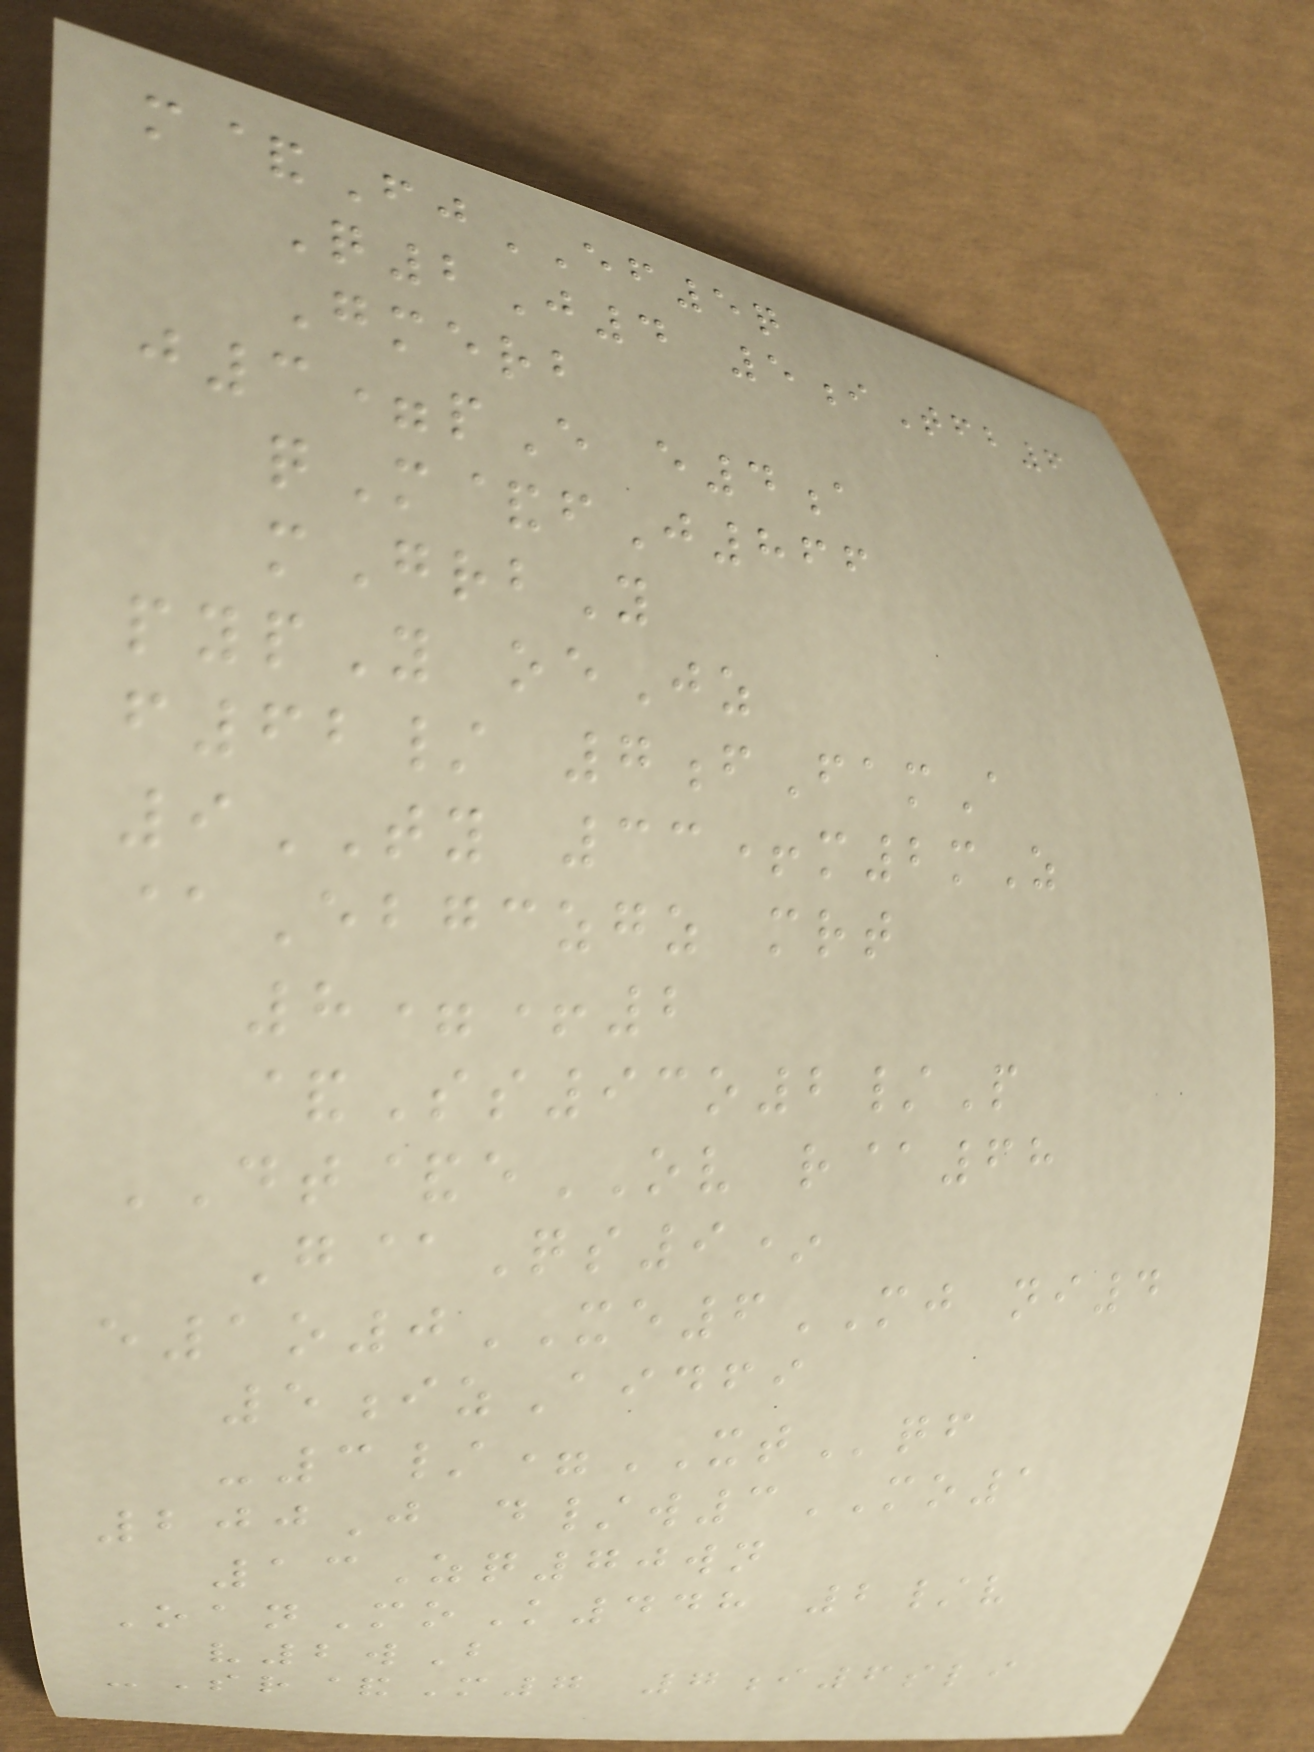m&FjEF5q
Q2J4 5iTfb6
Gmerb
j3=pE e4a
qM&fJ866
mGrbY
pypY oeJz
f62/ 7fFamA
9TY 33+m2mZ
@Ebgczgz mrt
8=+2
&Ss93o2/P
DT&eOV r@68
G@Qs9*
e1o0XE6MJ ni4
5izAidfi
-3/=XTqf
200J d/w3MO1
13Zq70wn
OanMoK448 2/v
v2wB
-Sr&M7 7i6sli
